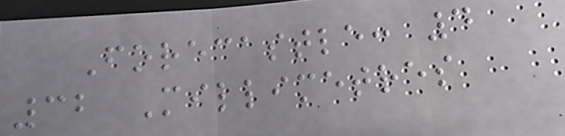Forecastle: 4
32 Millimetres
